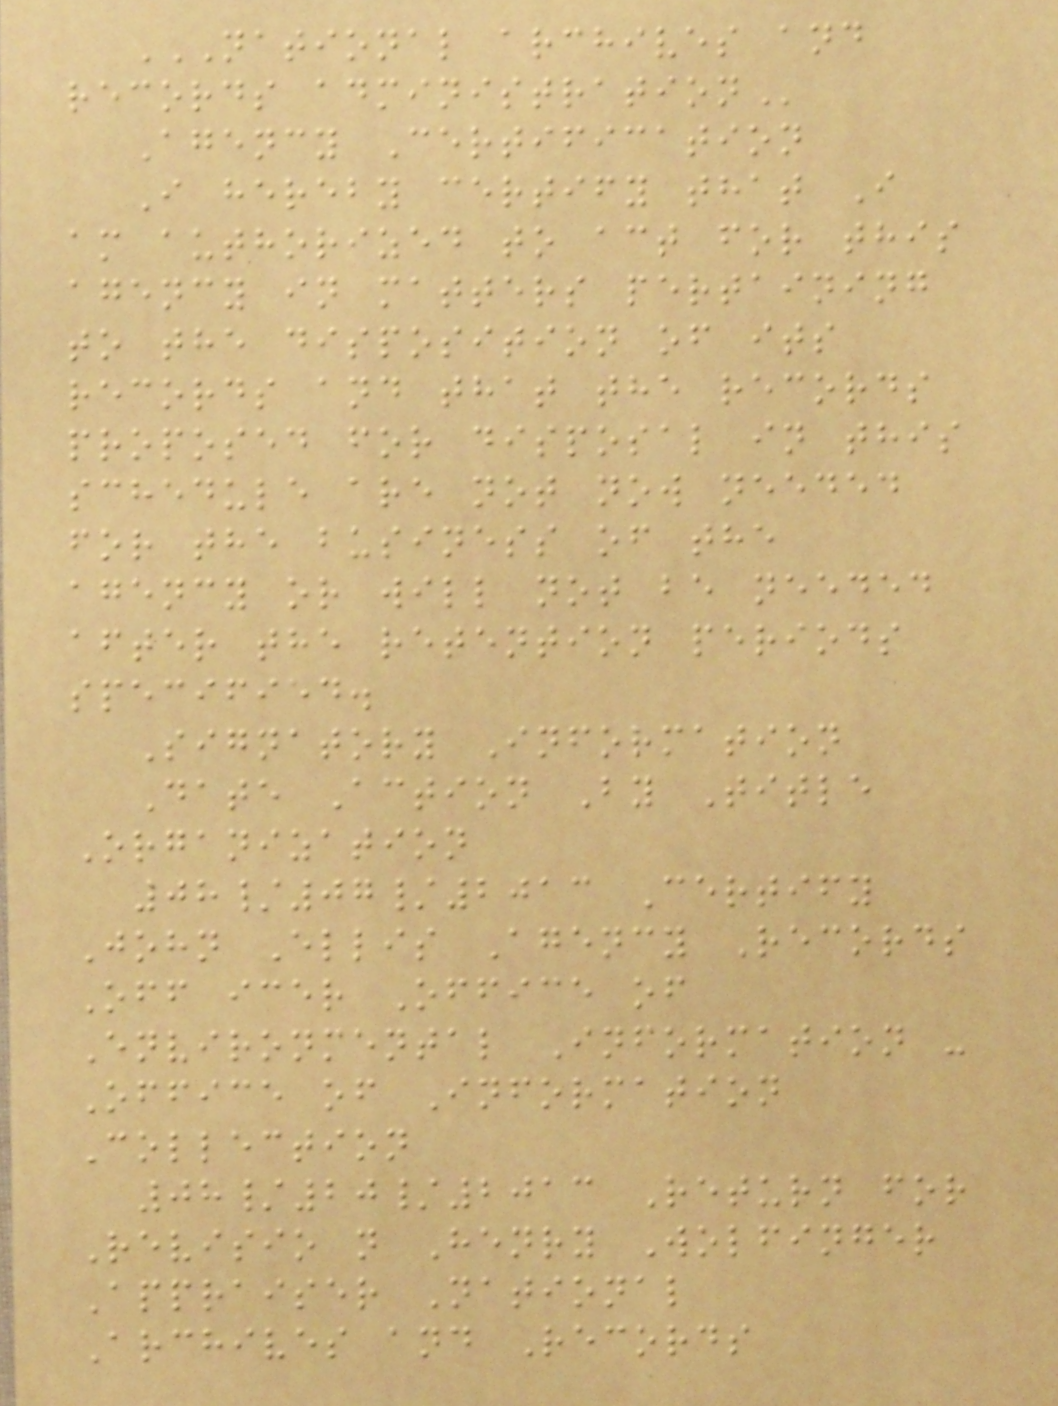NATIONAL ARCHIVES AND
RECORDS ADMINISTRATION
Agency Certification
I hereby certify that I
am authorized to act for this
agency in matters pertaining
to the disposition of its
records and that the records
proposed for disposal in this
schedule are not now needed
for the business of the
agency or will not be needed
after the retention periods
specified.
Signatory Information
Date Action By Title
Organization
08/07/2013 Certify
John Ellis Agency Records
Off icer Office of
Environmental Information -
Office of Information
Collection
08/20/2013 Return for
Revisio n Henry Wolfinger
Appraiser National
Archives and Records
